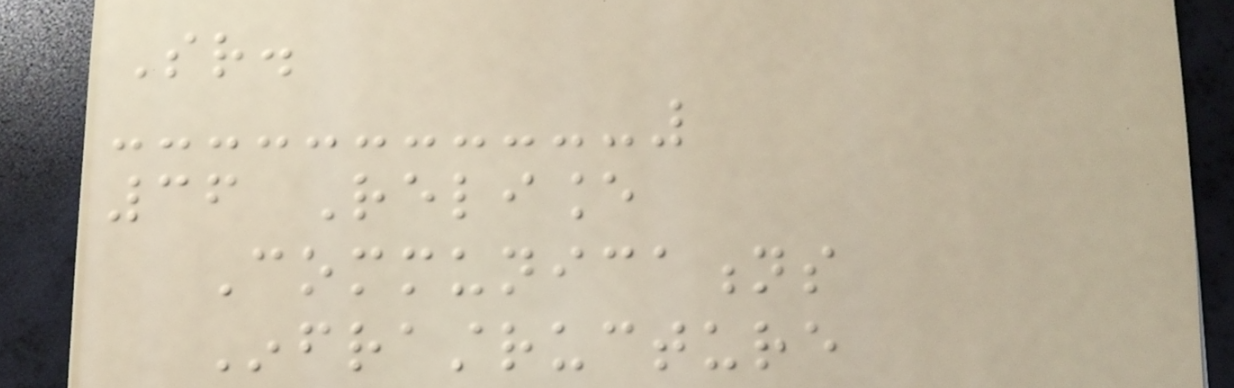Sr.
36 Reliance
Communications
Infrastructure
